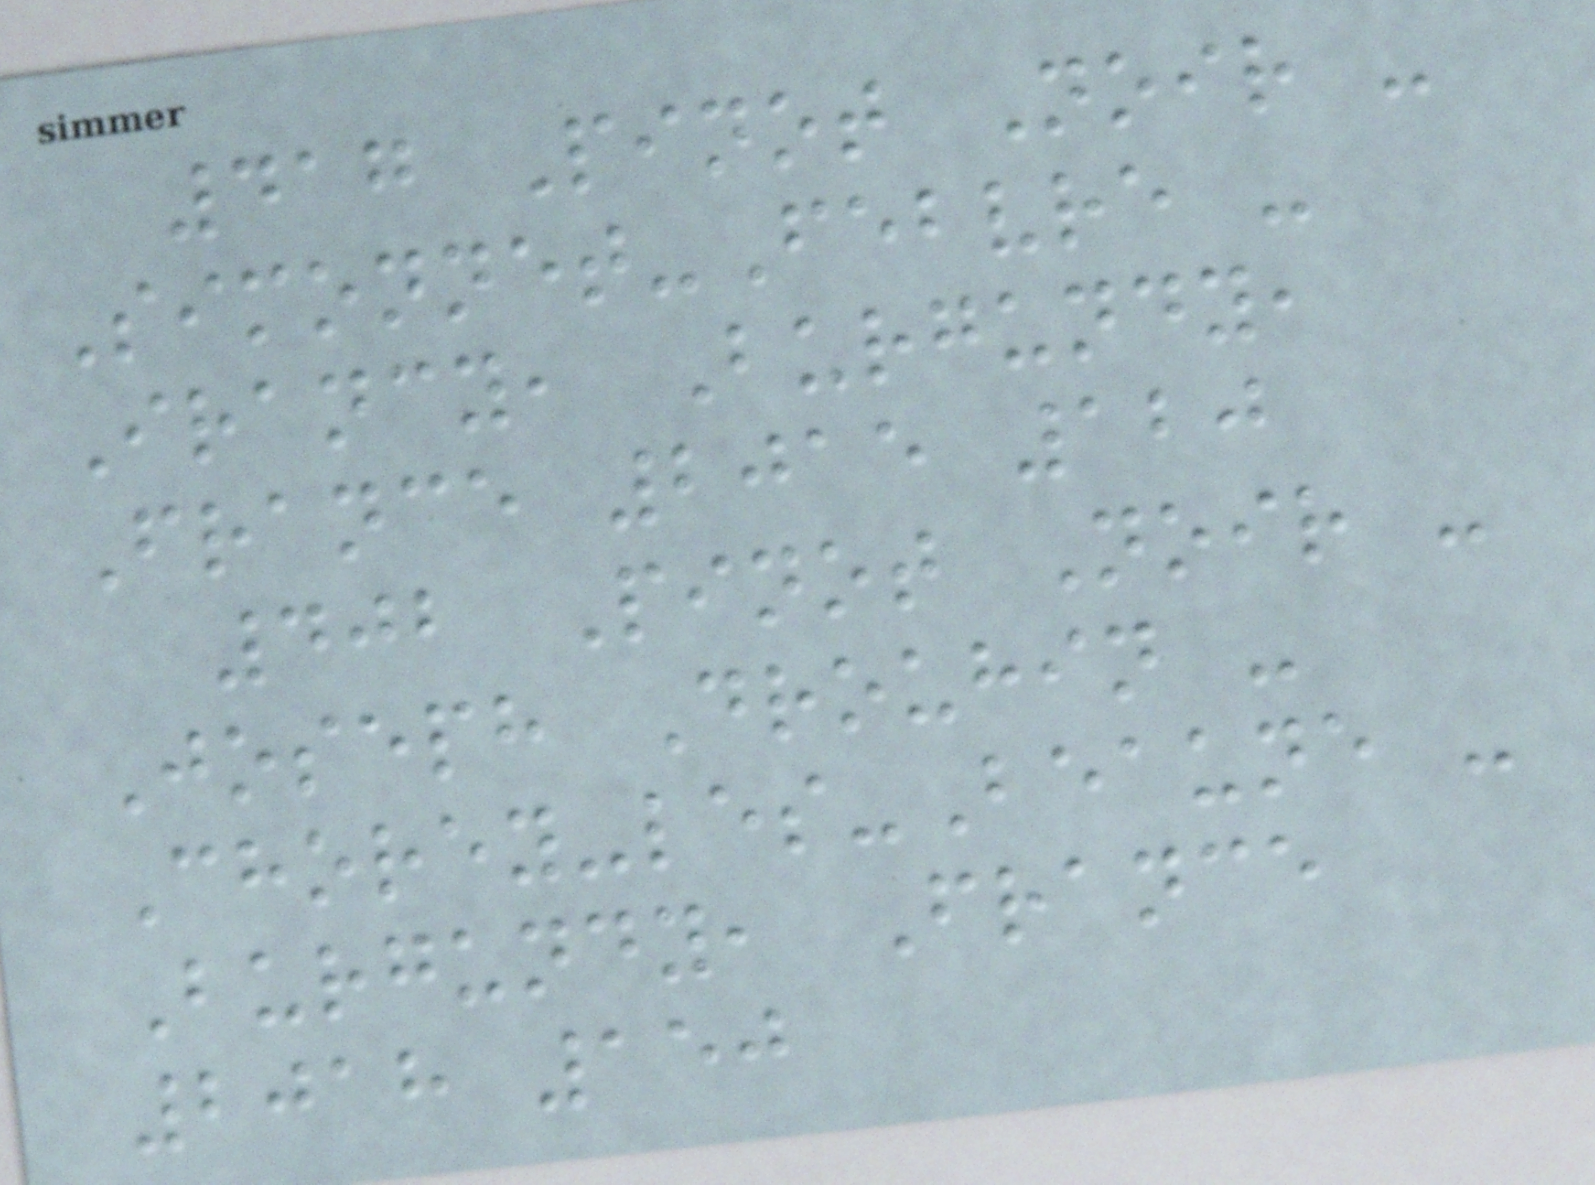417 Pinot Noir -
Simonnet-Febvre -
Irancy, Burgundy,
France 2015 120
402 Pinot Noir -
Joseph Drouhin -
Chorey-les-Beaune -
Burgundy, France
2018 150
